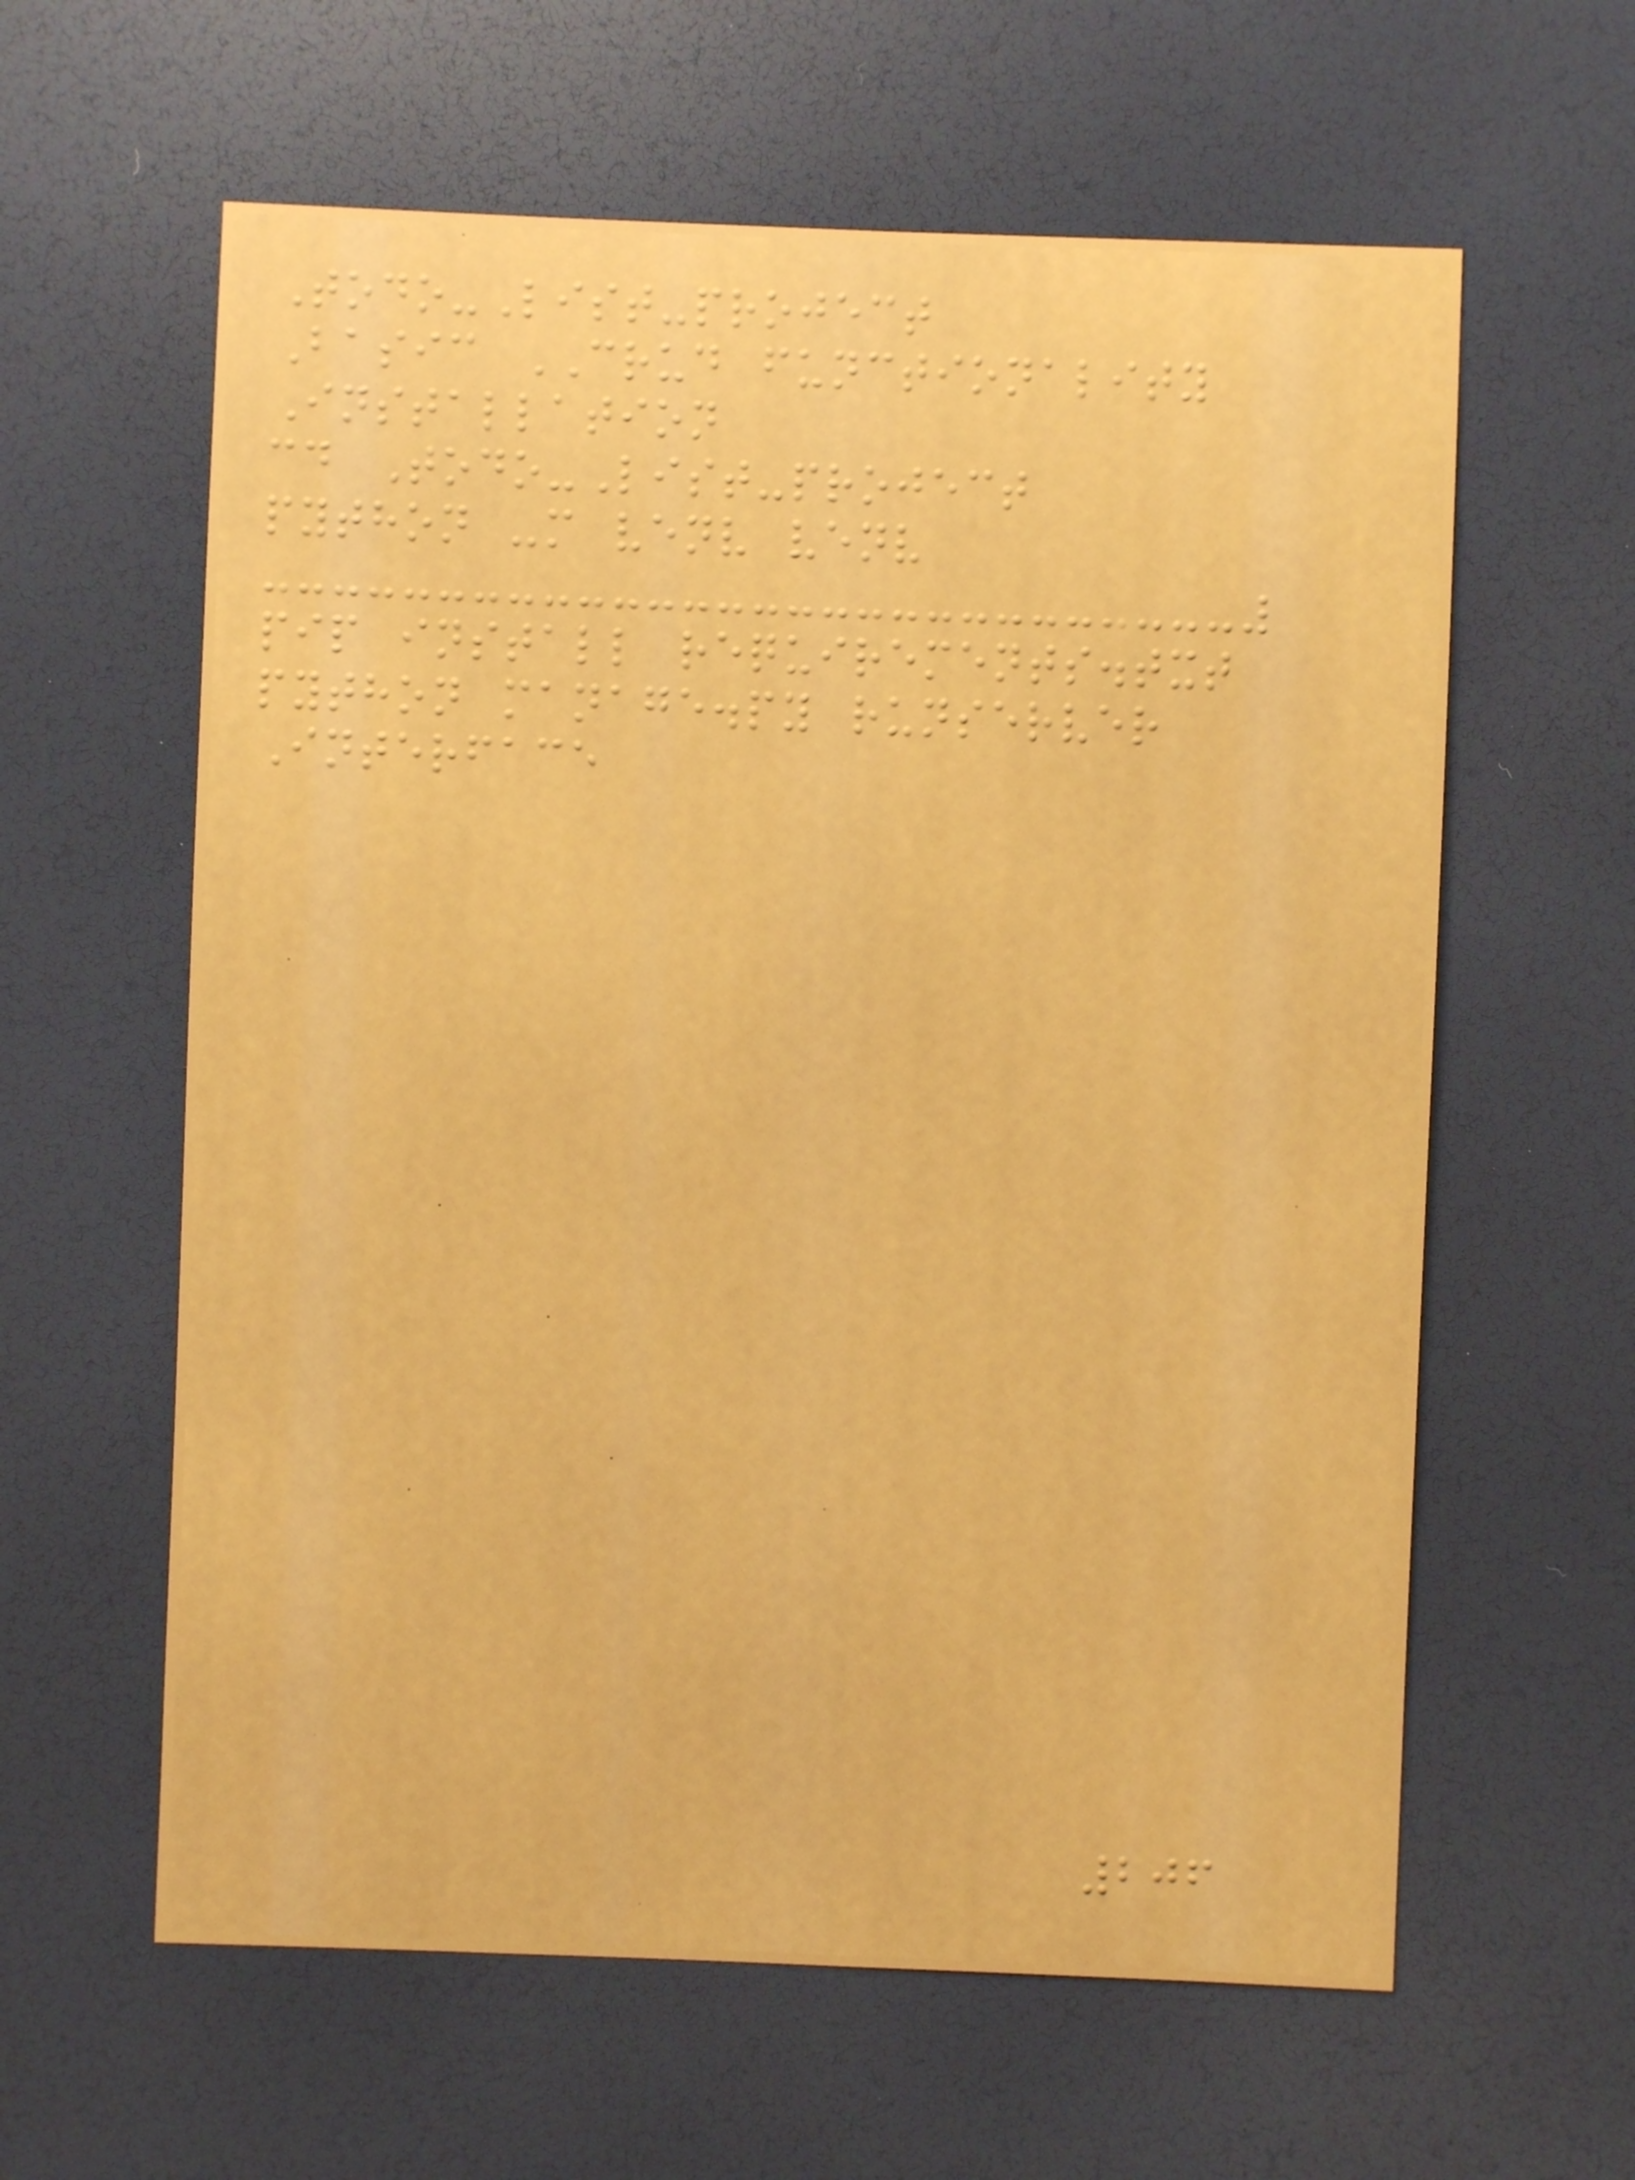Todo-List-project
Basic CRUD functionality
Installation
cd Todo-List-project
python -m venv venv
pip install requirements.txt
python manage.py runserver
Interface
206
